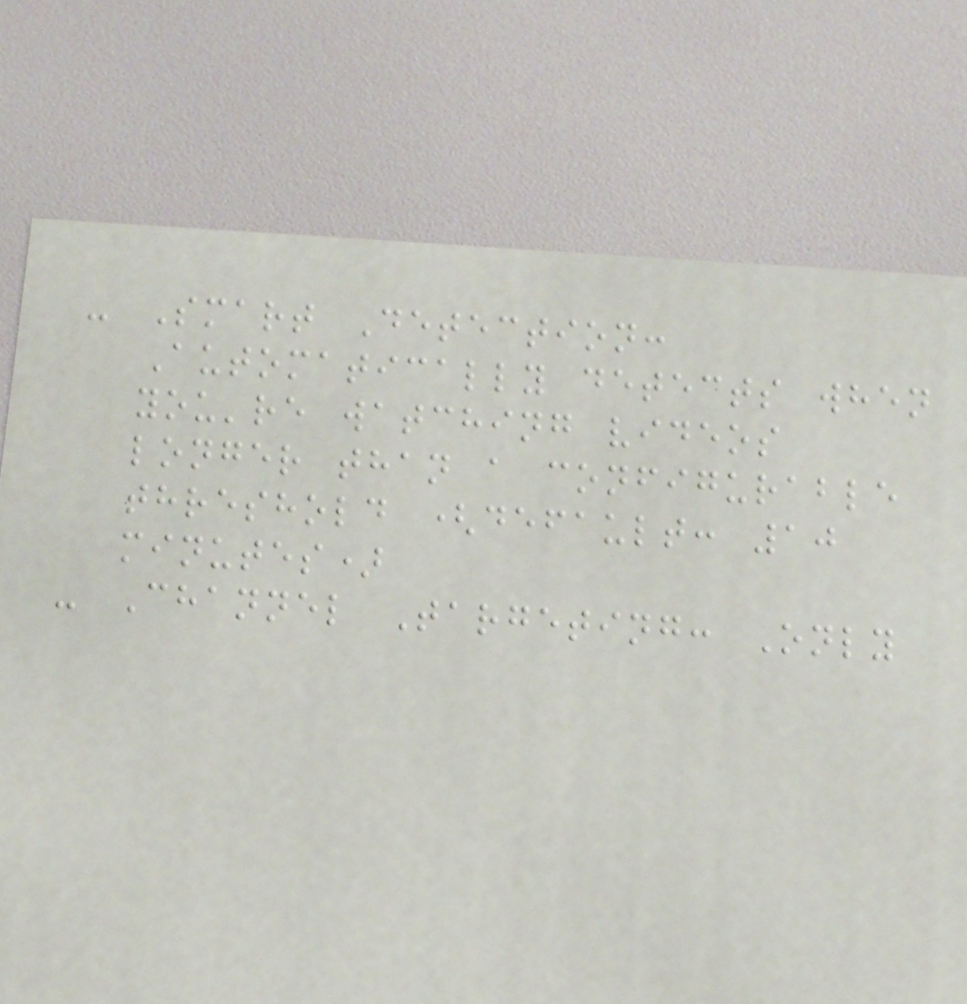- Smart Detection:
Automatically detects when
you're watching videos
longer than a configurable
threshold (default: 10
minutes)
- Channel Targeting: Only
